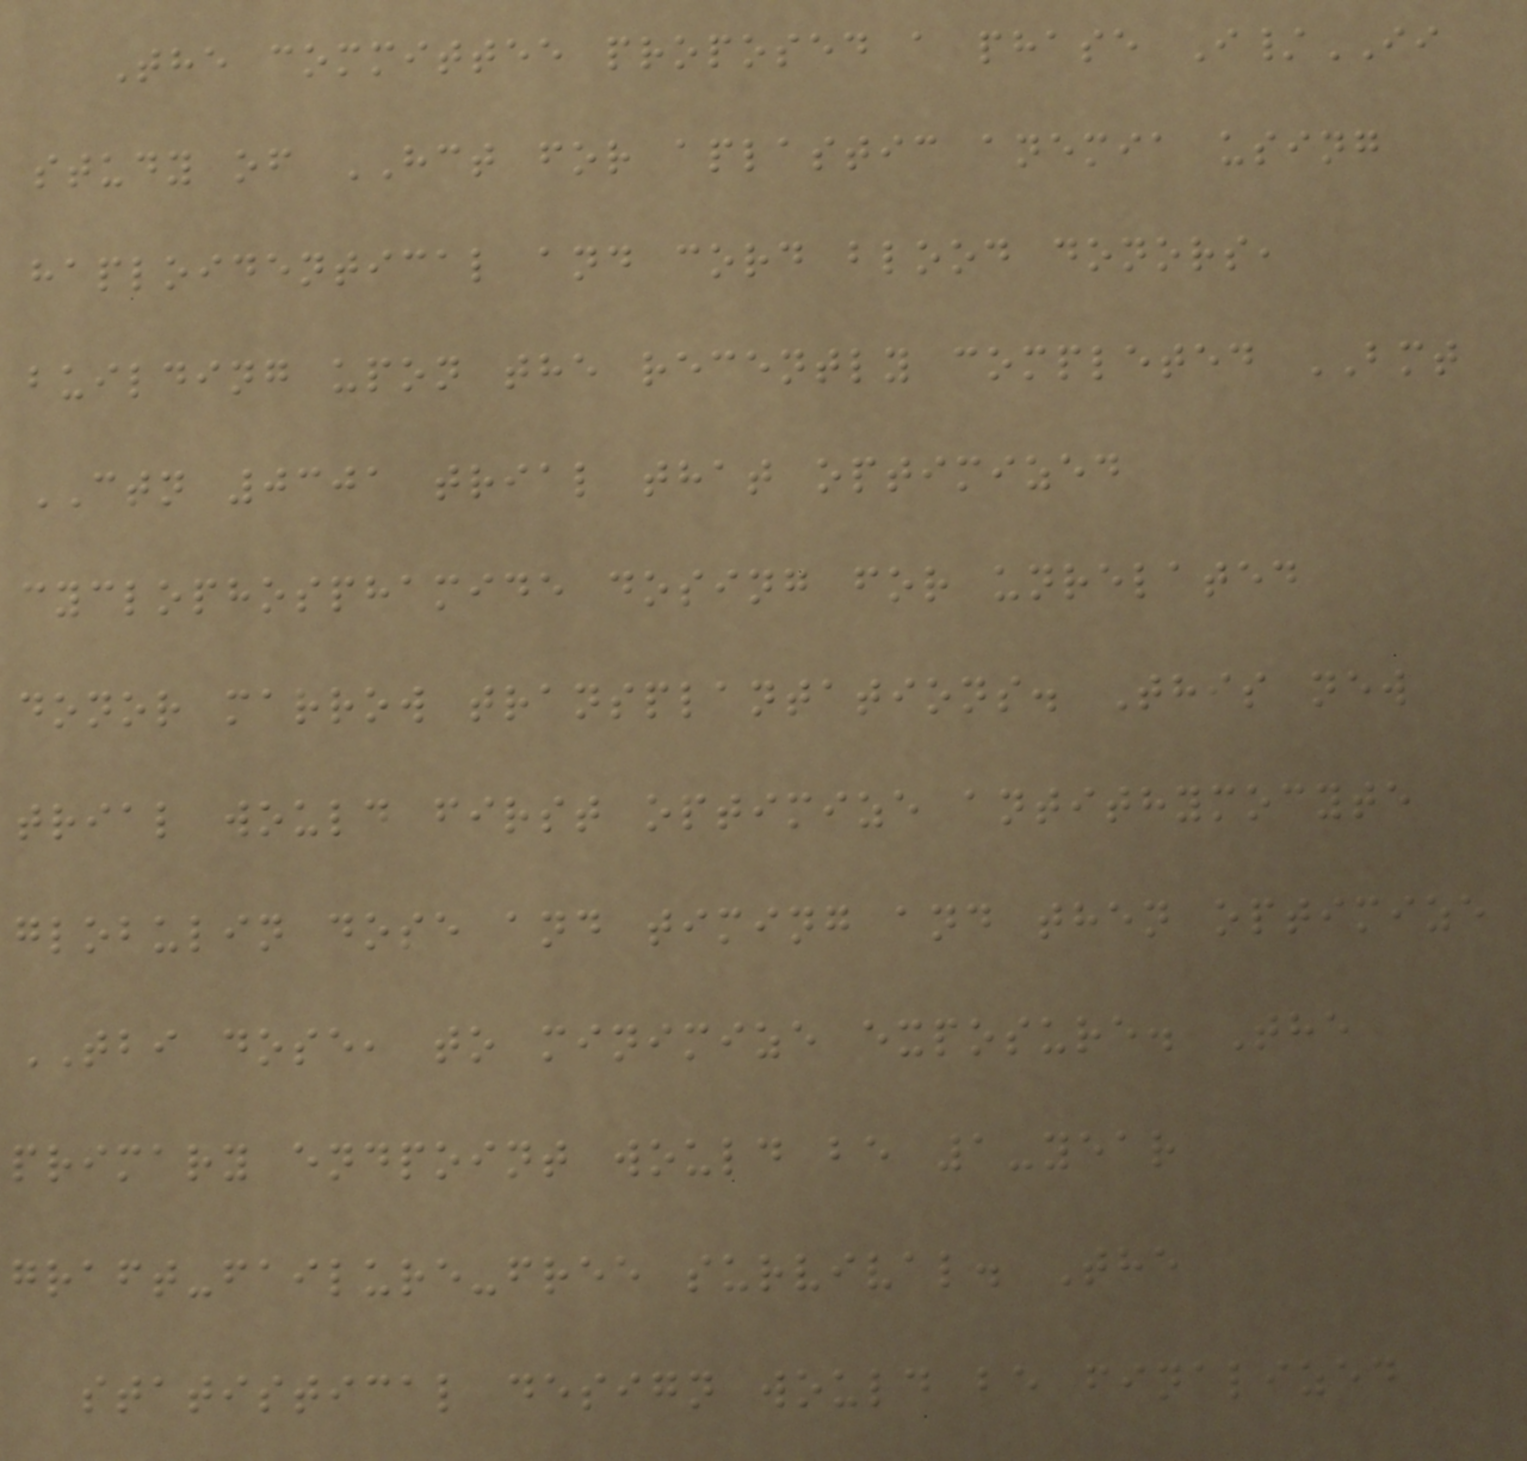The committee proposed a phase I/II
study of HCT for aplastic anemia using
haploidentical and cord blood donors,
building upon the recently completed BMT
CTN 0301 trial that optimized
cyclophosphamide dosing for unrelated
donor marrow transplantations. This new
trial would first optimize antithymocyte
globulin dose and timing and then optimize
TBI dose, to minimize exposure. The
primary endpoint would be 1-year
graft-failure-free survival. The
statistical design would be finalized
